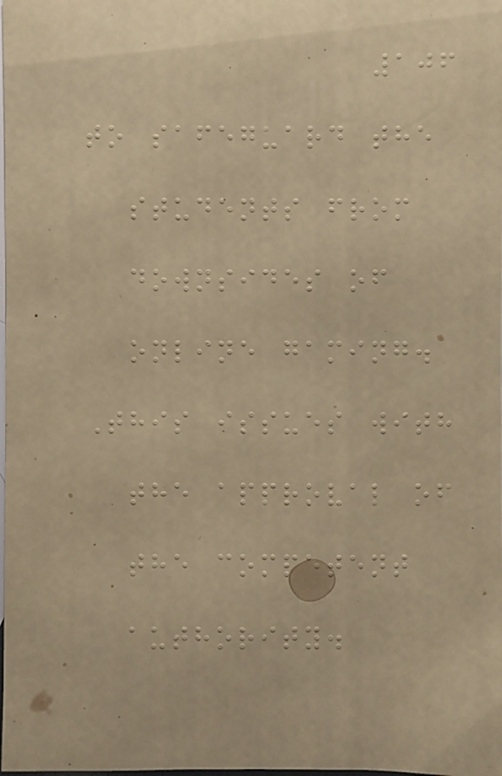106
to safeguard the
students from
downsides of
online gaming.
This issues with
the approval of
the competent
authority.
